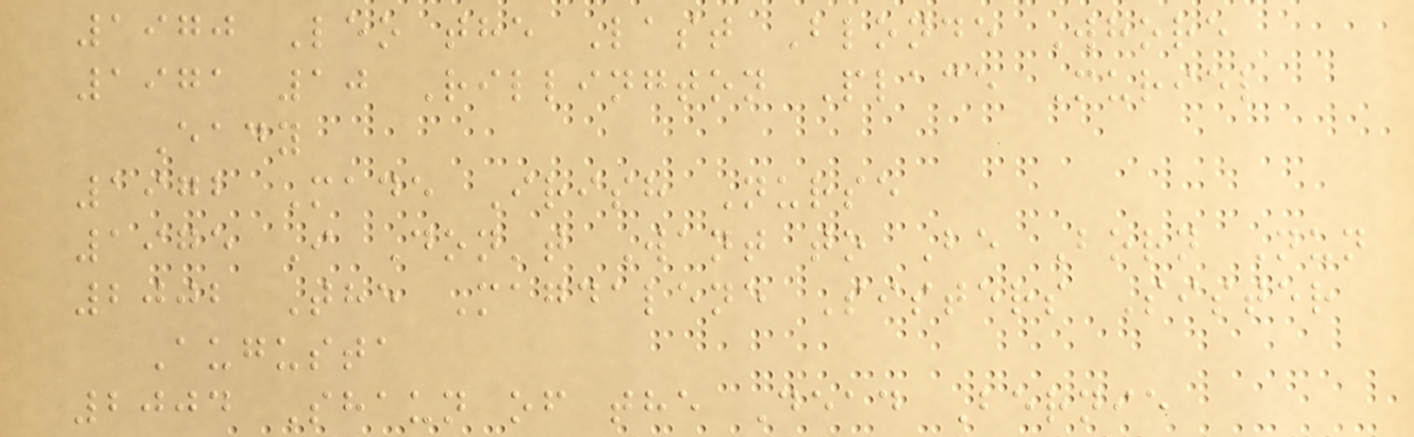1970 Leo the Last Blonde Whore
1971 10 Rillington Place Muriel
Eady
1972 Made Irish Nurse
1975 I Don't Want to Be Born Nun
2002 The Magdalene Sisters Sister
Augusta
2004 Shaun of the Dead Bernie
